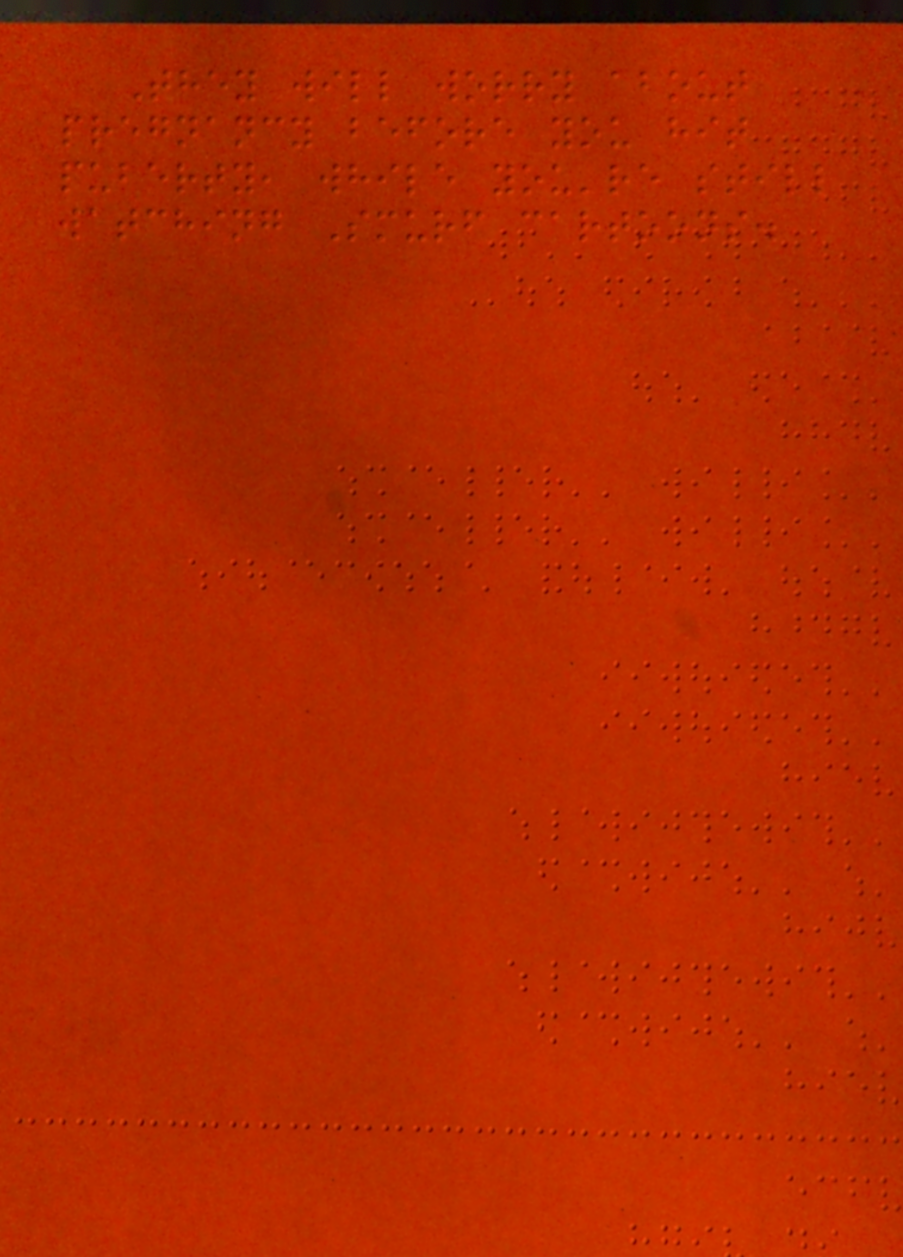They will worry about
pregnancy before you hit
puberty, while you're still
watching Smurf cartoons.
